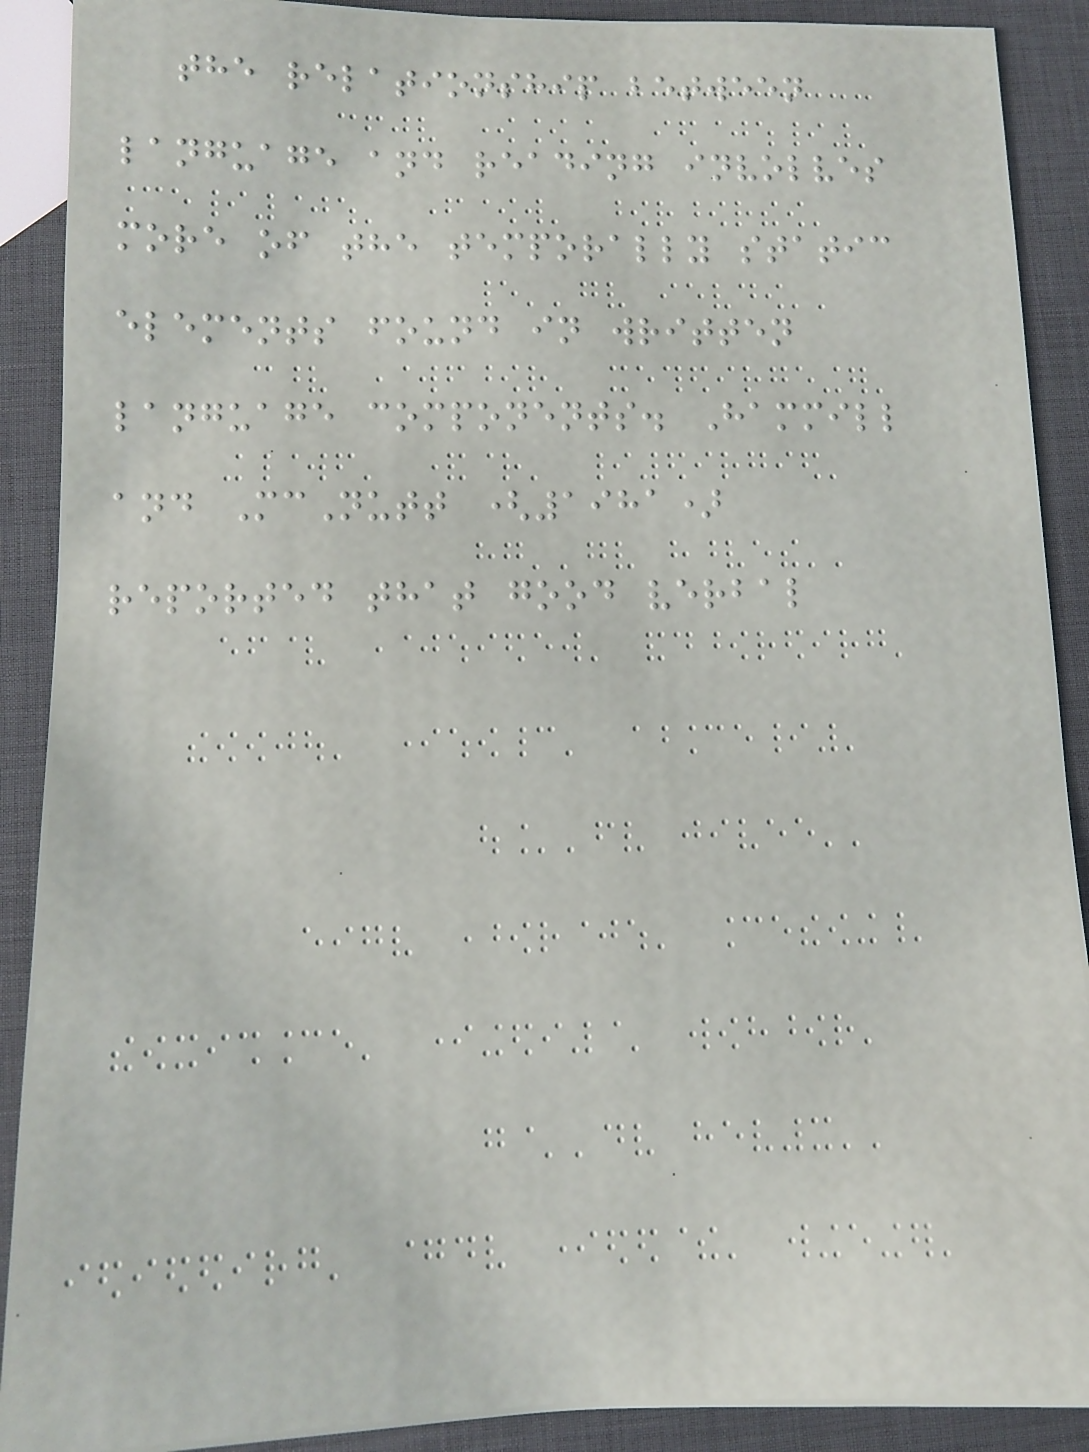the relationship between
language and reading involves
more of the temporally static
elements found in written
language components. Hammill
and McNutt (1981)
reported that good verbal
